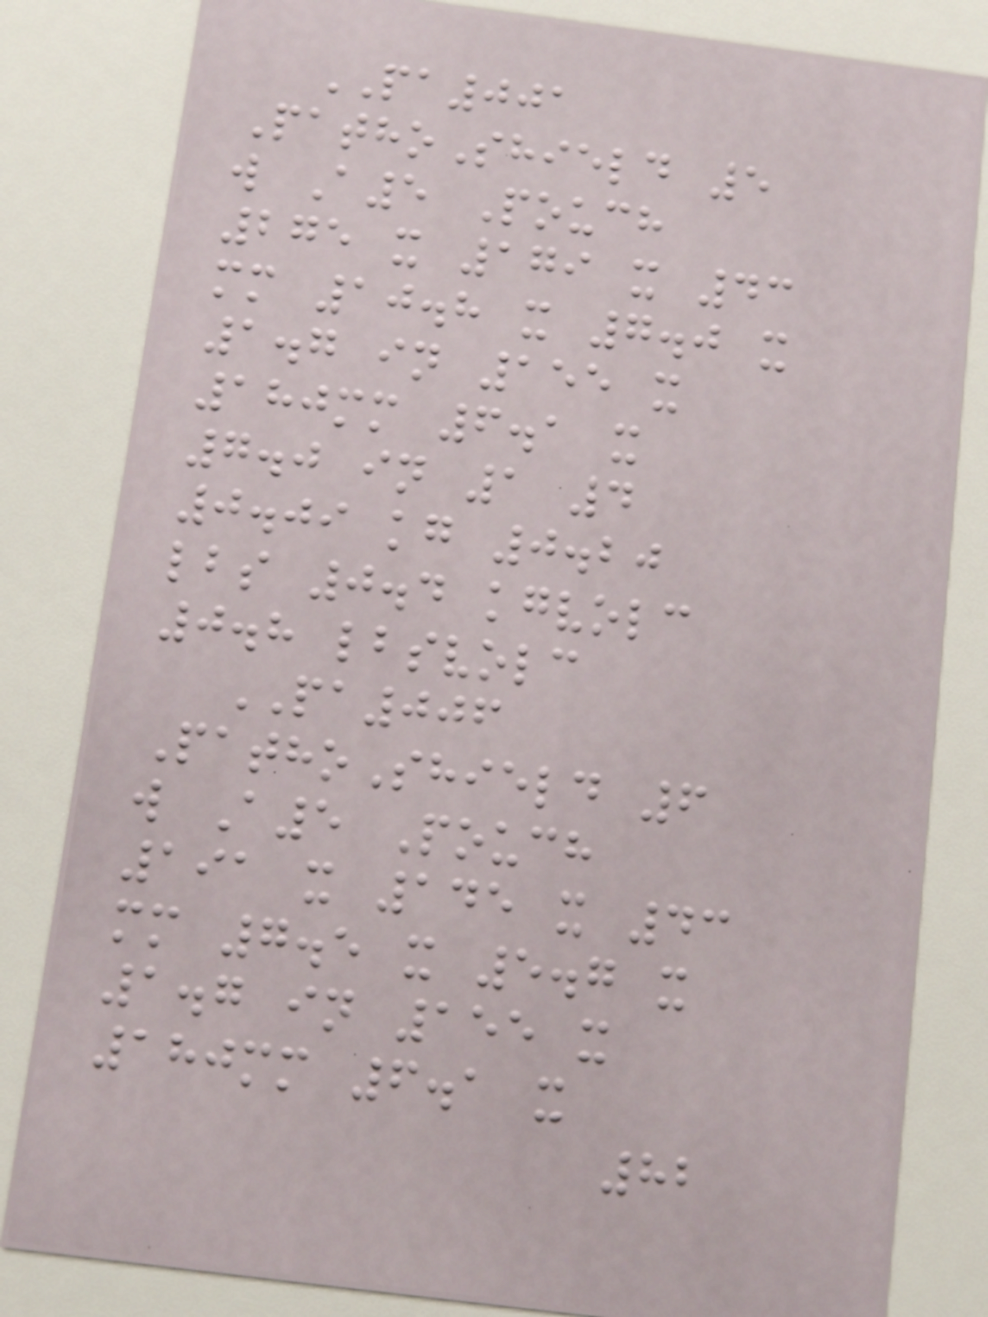PA001
PathoShield 5
w A5 Pouch
275 x 179 x 43
mm 10.8 x 7.0 x
1.7 in 155 x
180mm 6.1 x
7.0 in 1 4
0.09 kg 0.20
lbs 0.4 kgvolc
0.8 lbsvolc
PA006
PathoShield 6
w A5 Pouch
191 x 145 x 43
mm 7.5 x 5.7 x
1.7 in 155 x
180mm 6.1 x
82
